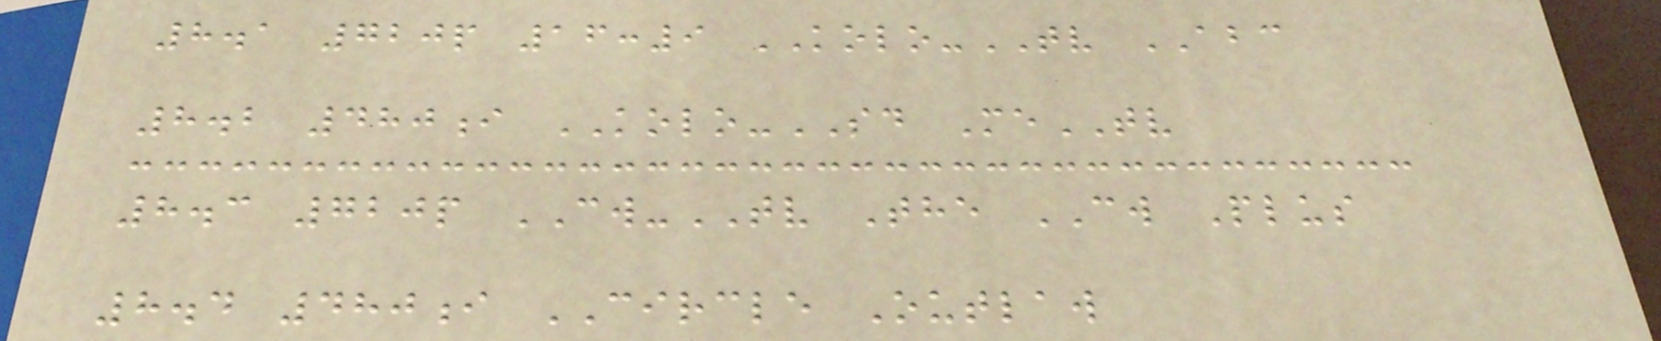8.1 720p 16:9 KOLO-TV ABC
8.2 480i KOLO-SD MeTV
8.3 720p CW-TV The CW Plus
8.4 480i CIRCLE Outlaw
